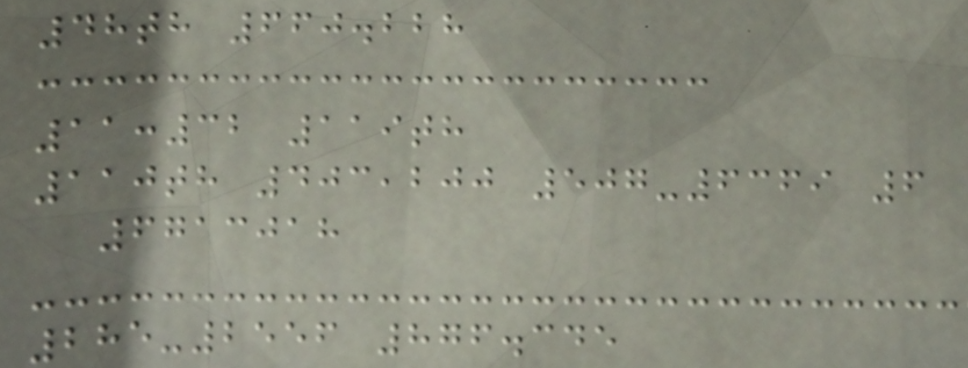48th 660.228
11:32 119th
110th 403,200 507-6369 6
6713018
285-2556 876.345
